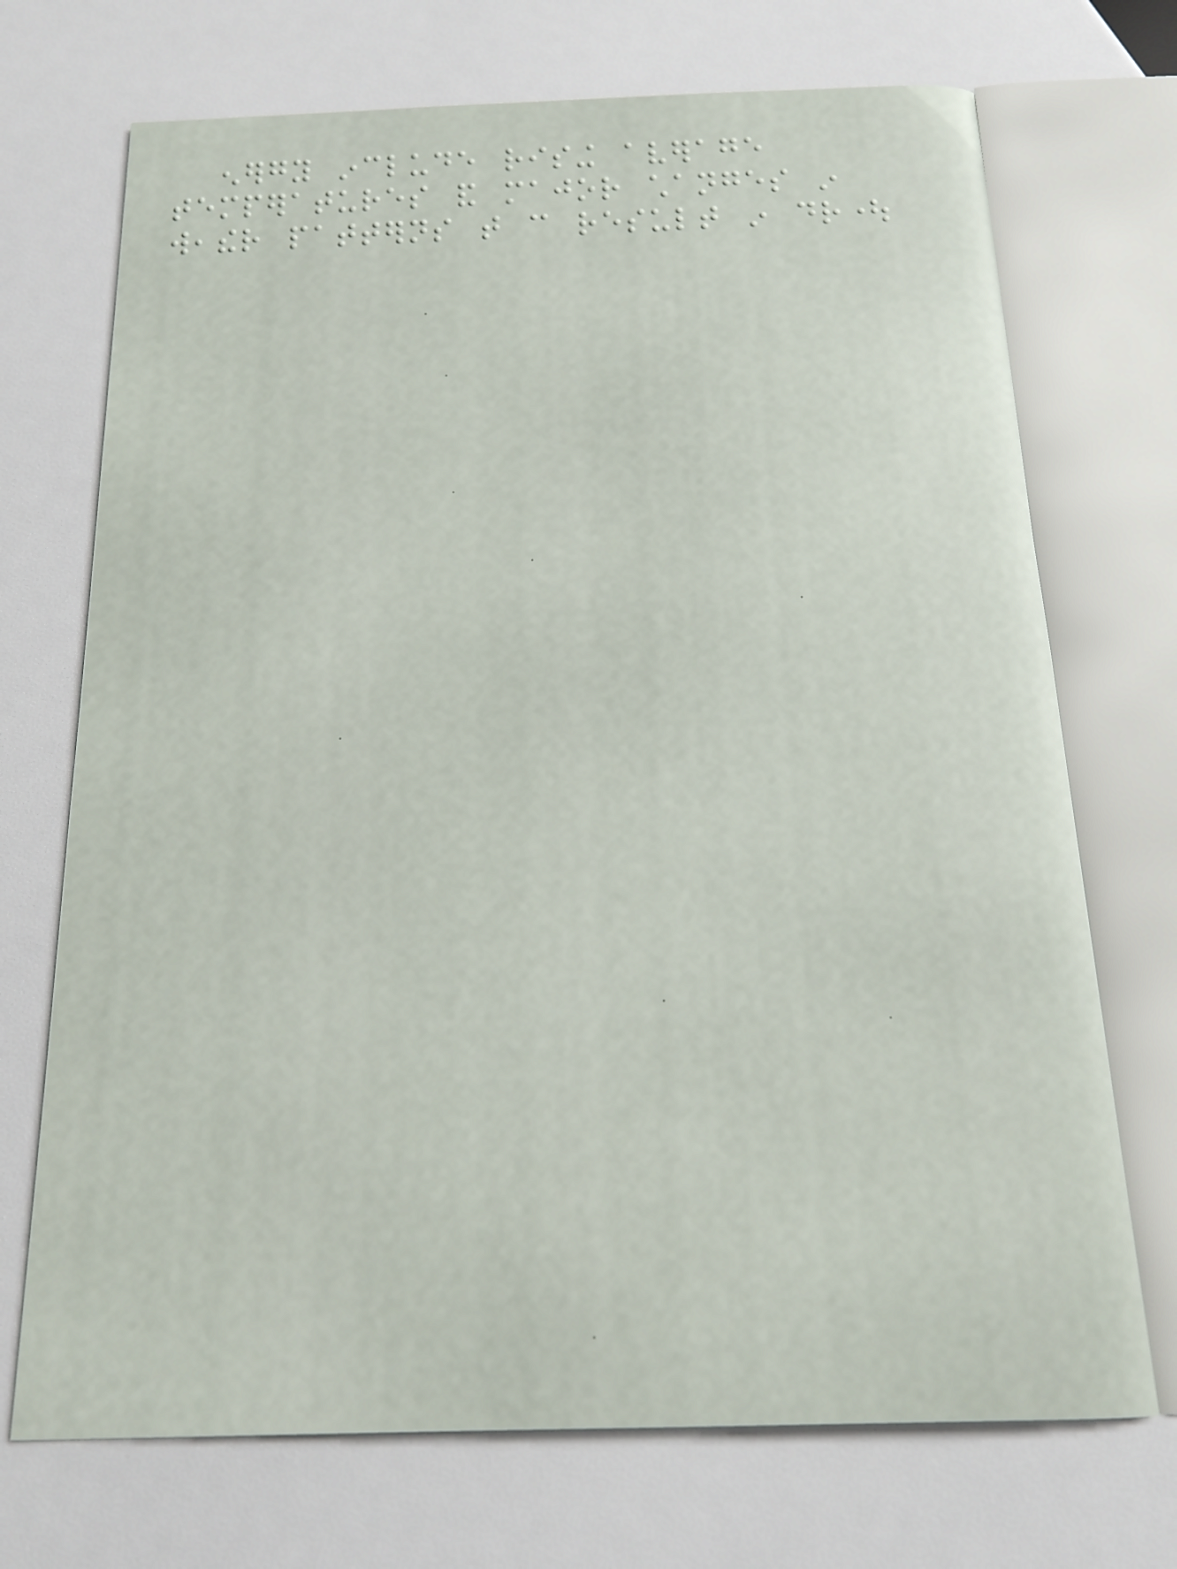energy include rising average
temperatures and major changes in
weather patterns that can result in drought
